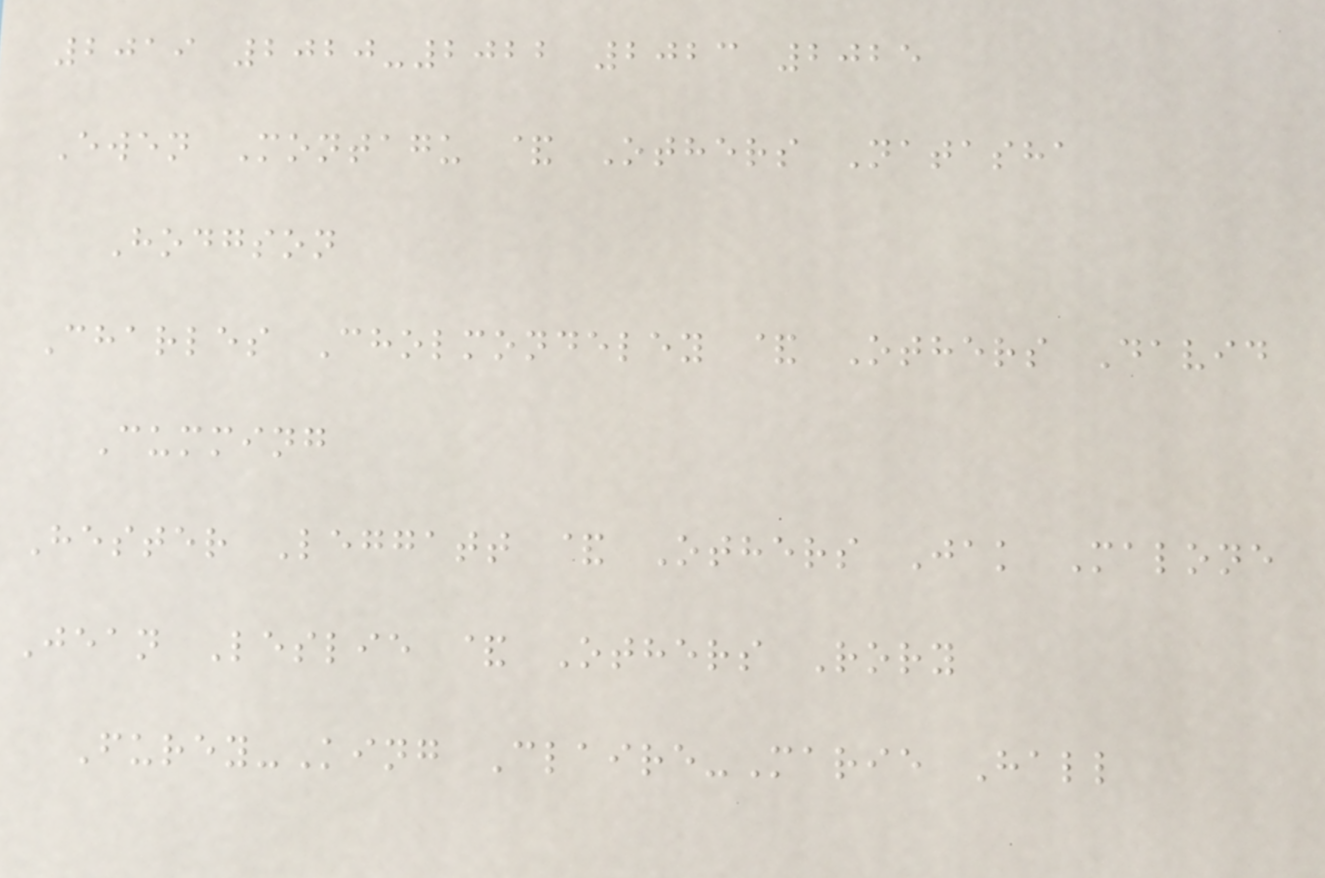2019 2020-2022 2023 2025
Ewen Montagu & Others Natasha
Hodgson
Charles Cholmondeley & Others David
Cumming
Hester Leggatt & Others Jak Malone
Jean Leslie & Others Rory
Furey-King Claire-Marie Hall
